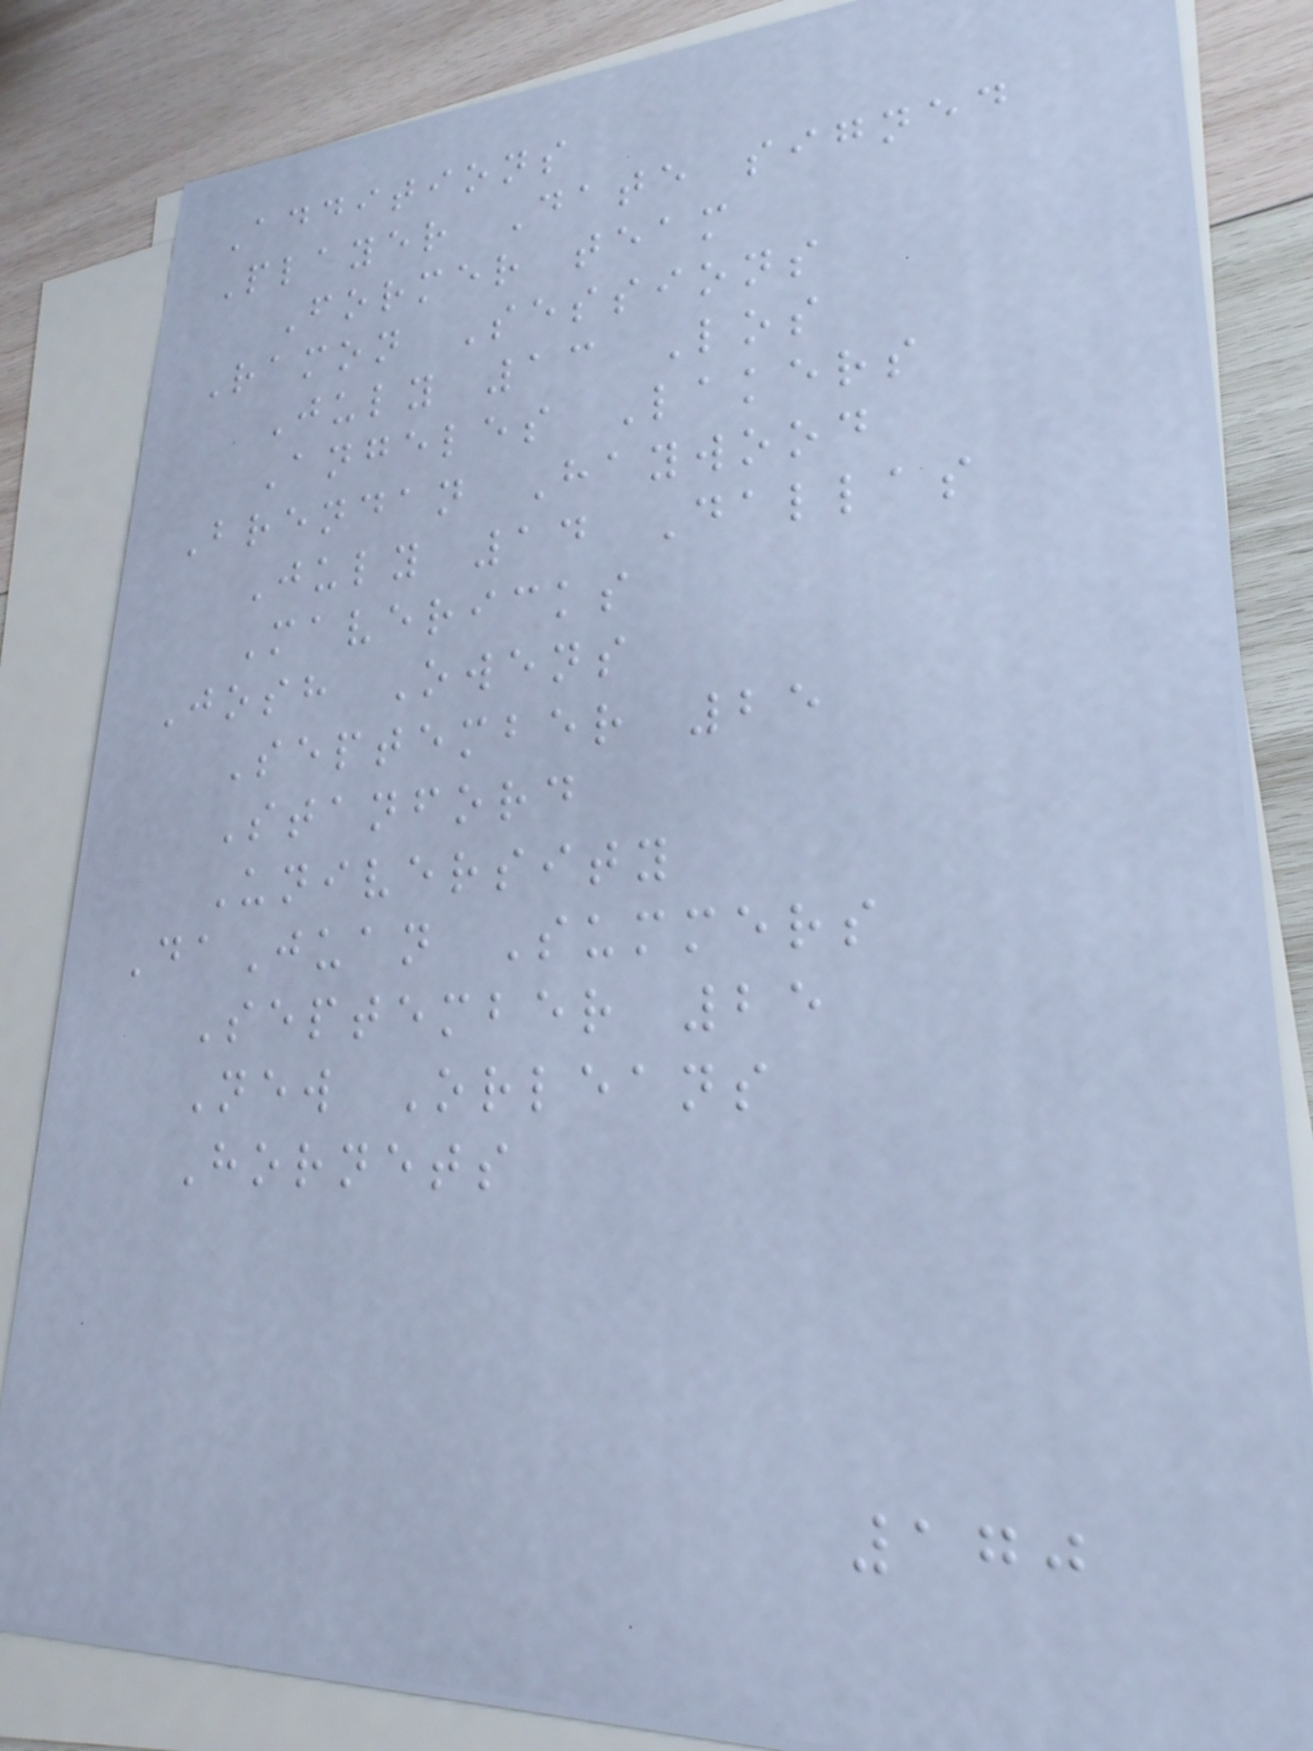Additions
Player Date signed
Former team
Ramon Sessions
July 13 Los
Angeles Lakers
Brendan Haywood
July 14 Dallas
Mavericks
Josh Owens
September 25
Stanford
University
DaJuan Summers
September 25
New Orleans
Hornets
170
